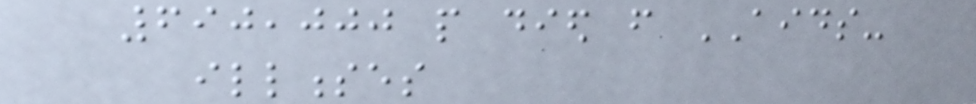690,000 people died from AIDS-
illnesses
